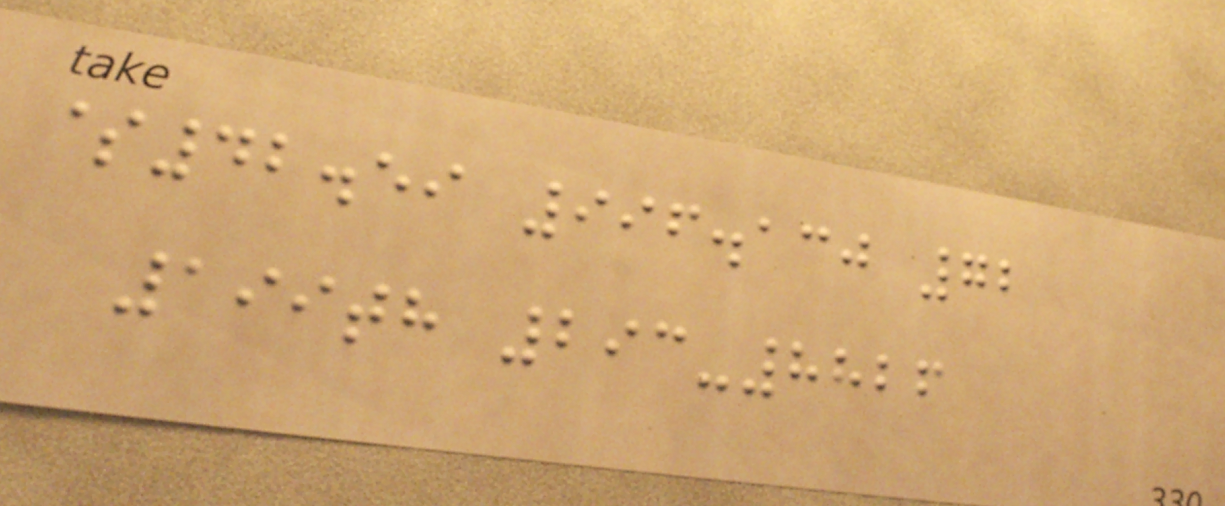$42.59 996.130 72
199th 293-8826
